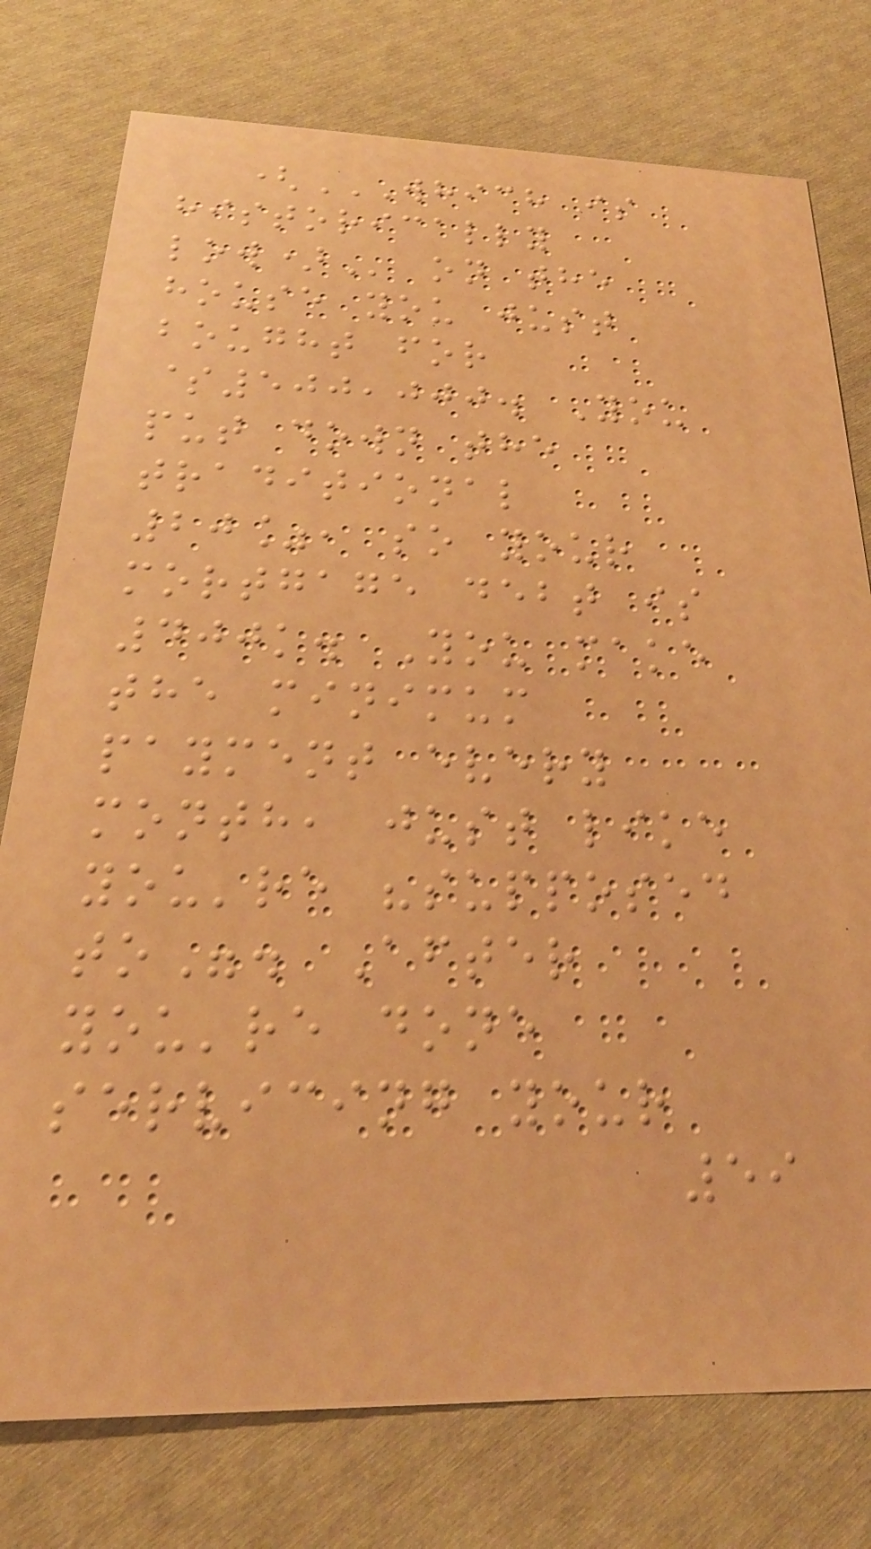(WHICH IS
HISTORICALLY
LOW) on the
house you just
bought for
$500,000. You
put down the
traditional
20%, so your
mortgage debt is
400k. You make
the minimum
payment every
month, just like
you're "supposed
to". After
you're done
servicing your
59
